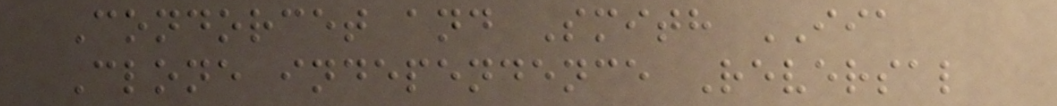Condorcet and Smith IIA
Clone independence Reversal
